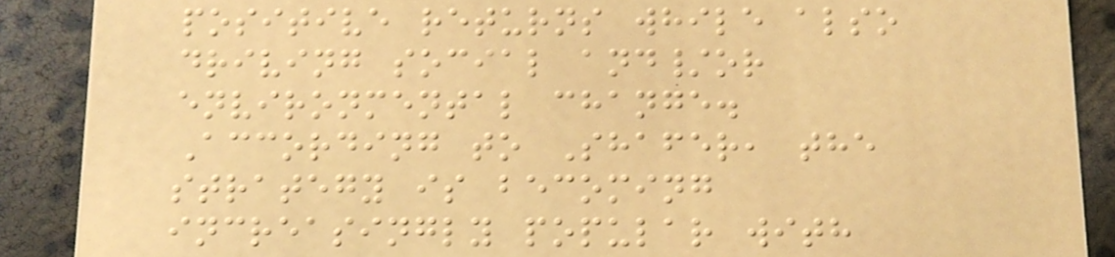positive returns while also
driving social and/or
environmental change.
According to Shafer, the
strategy is becoming
increasingly popular with
